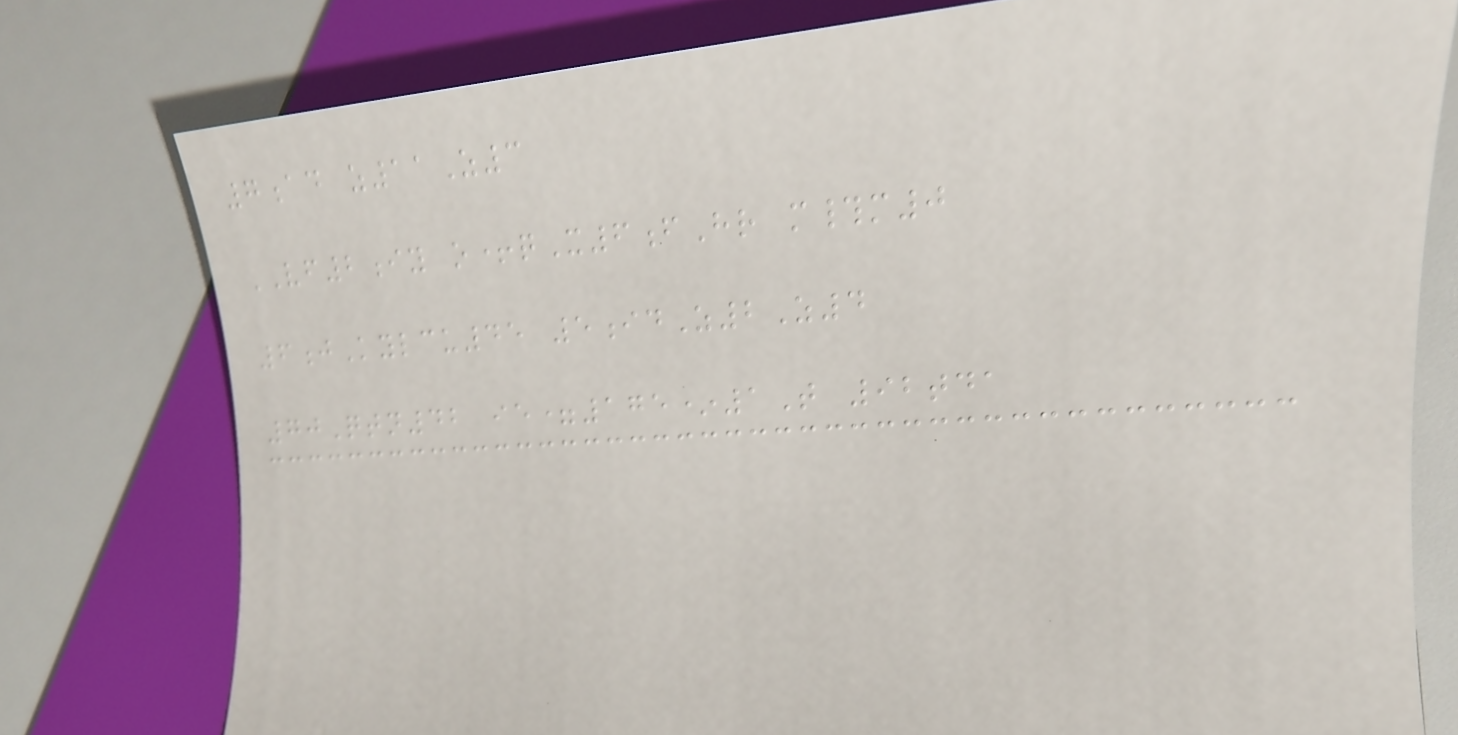7ad z11Z3
VF2iy o+qX6fHr m#m0
6jKylcu45 5idZ2Z4
70Qtn42 ie=175*1T 92tda
